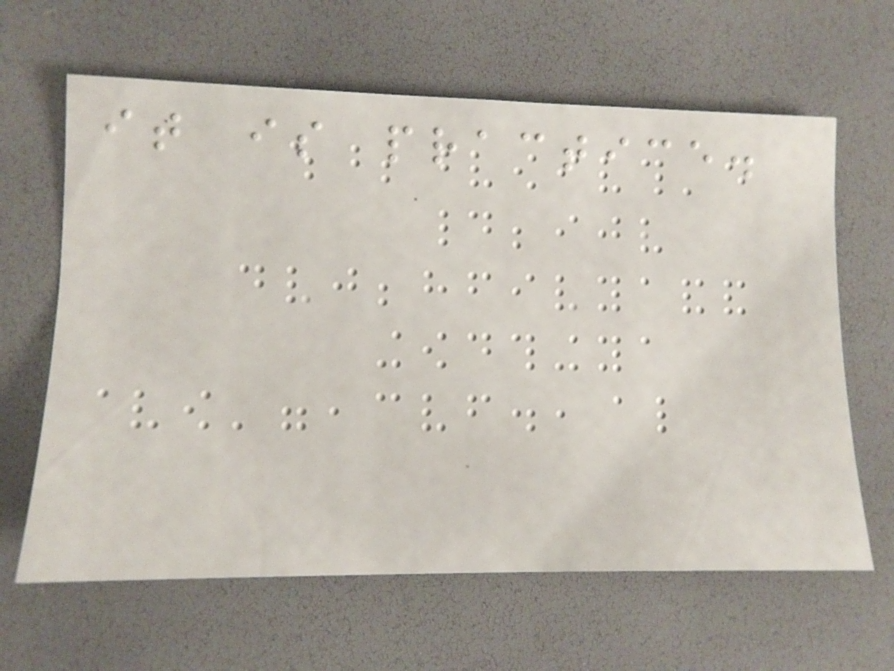it is practice.
